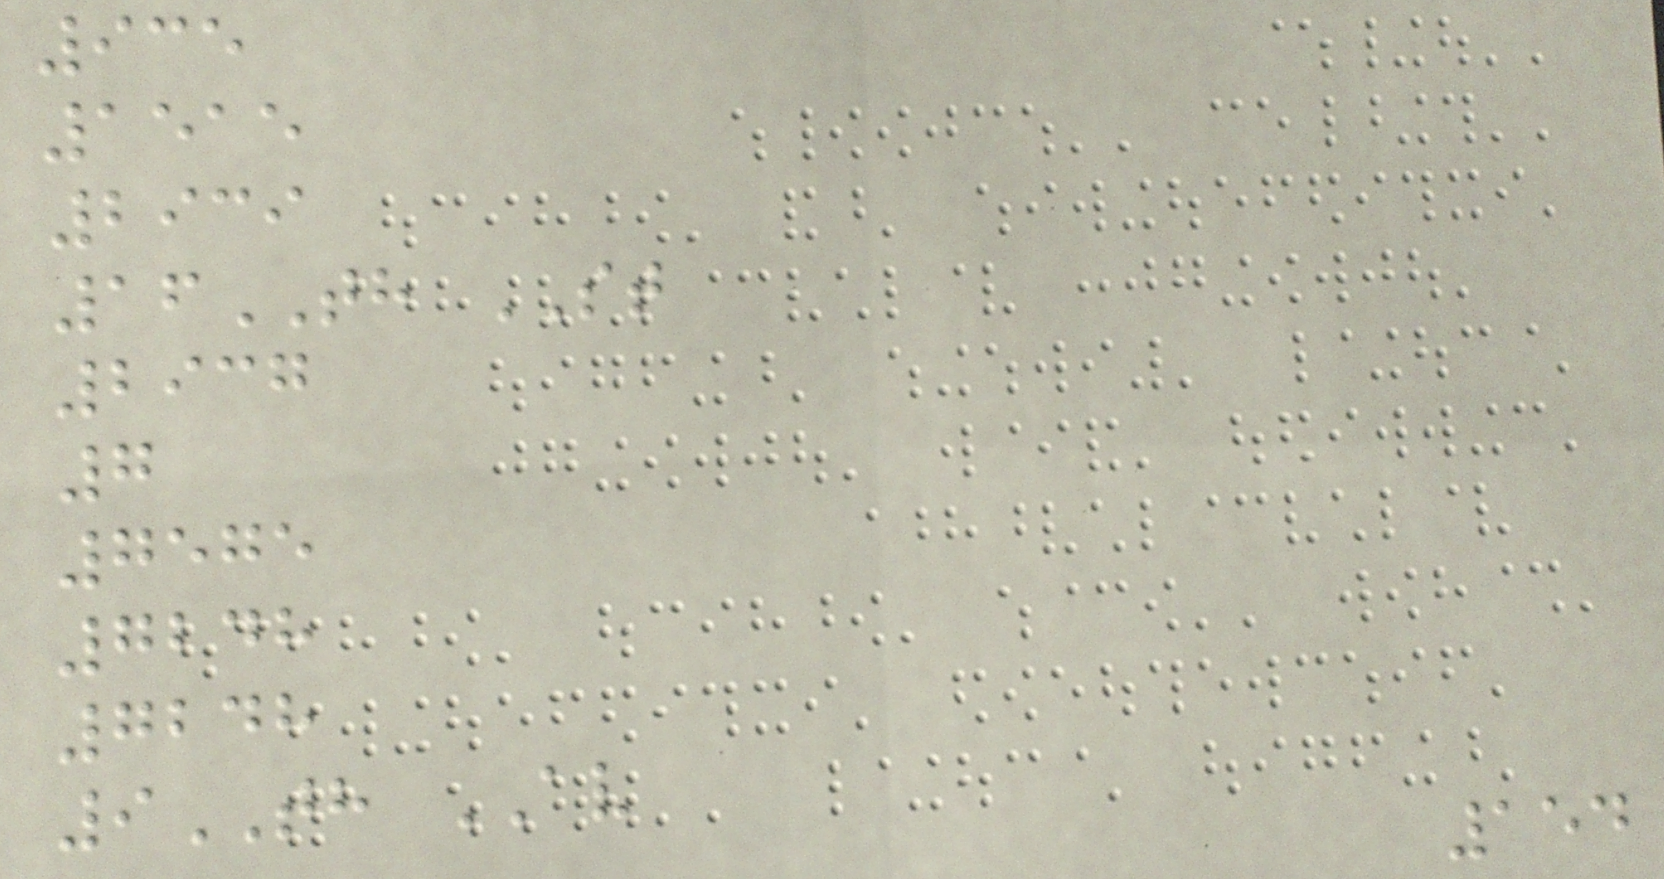935
1515
2939
16TH ST
2937
7
7575
7248
7248
9TH AV
154
